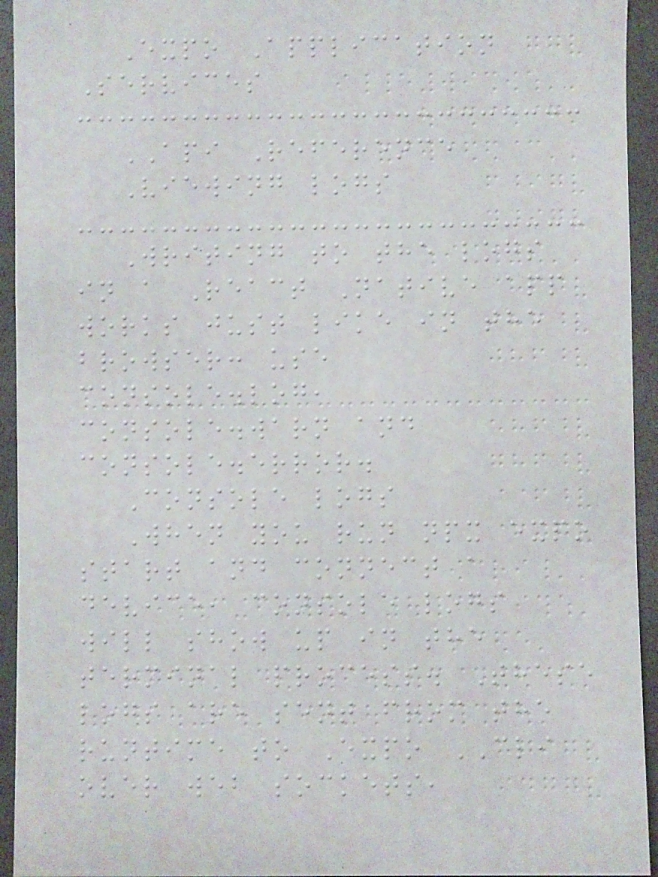Expo Application
Services
API Reference
Viewing logs
Writing to the logs
in a React Native app
works just like in the
browser: use
console.log,
console.warn and
console.error.
Console logs
When you run npx expo
start and connect a
device, console logs
will show up in the
terminal process. These
logs are sent from the
runtime to Expo CLI
over web sockets,
